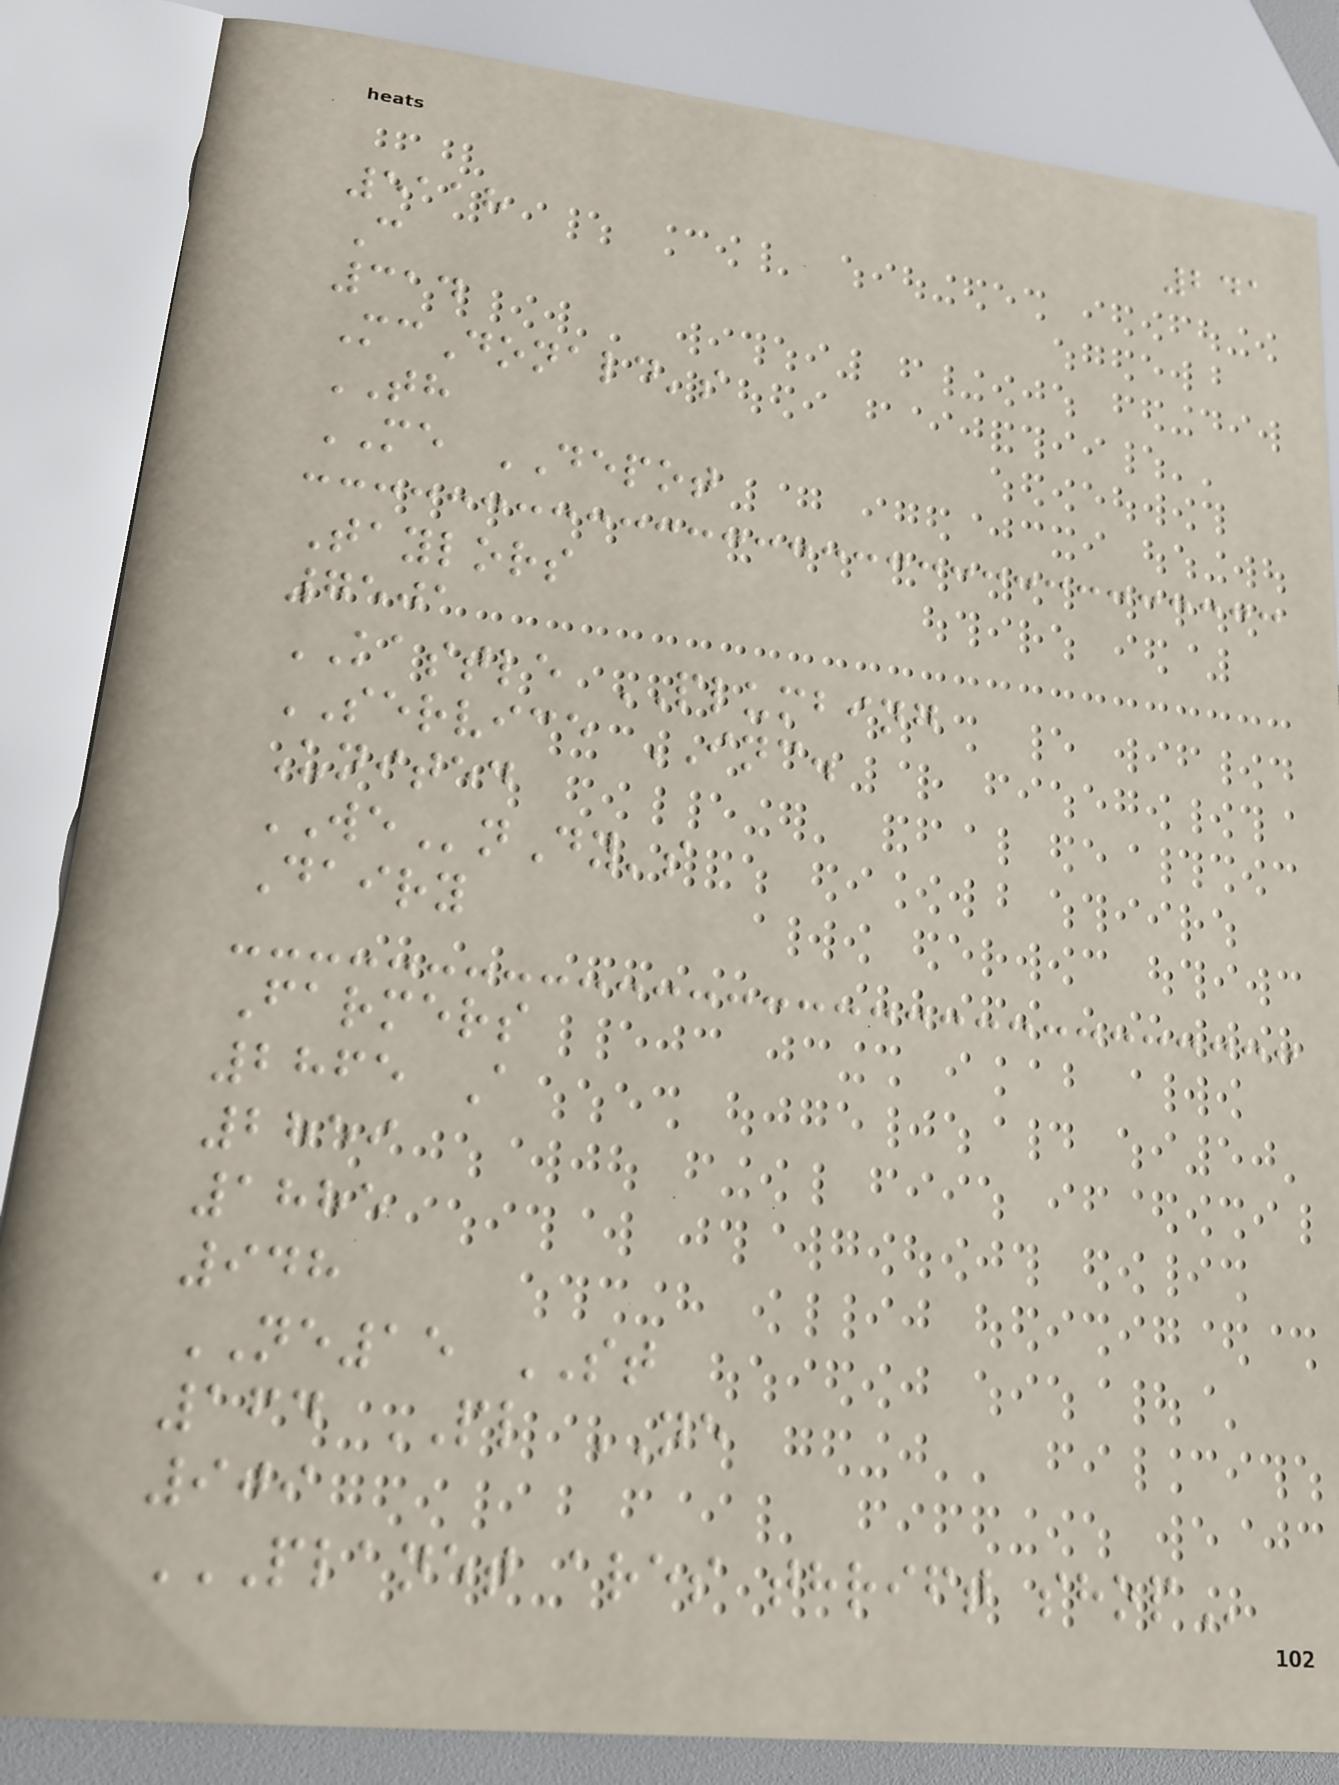241
5118
C
314
McDonald's
TH
ME DEPOT
Taylors
7501
KASTLE PLUMBING
SERVICE INC.
United
WEnDy's
Dairy
Farmers
2865 A
2859
1885
948
NE15 ST
164 PL NE
909
PLANET ARES THRIFT SHOP
